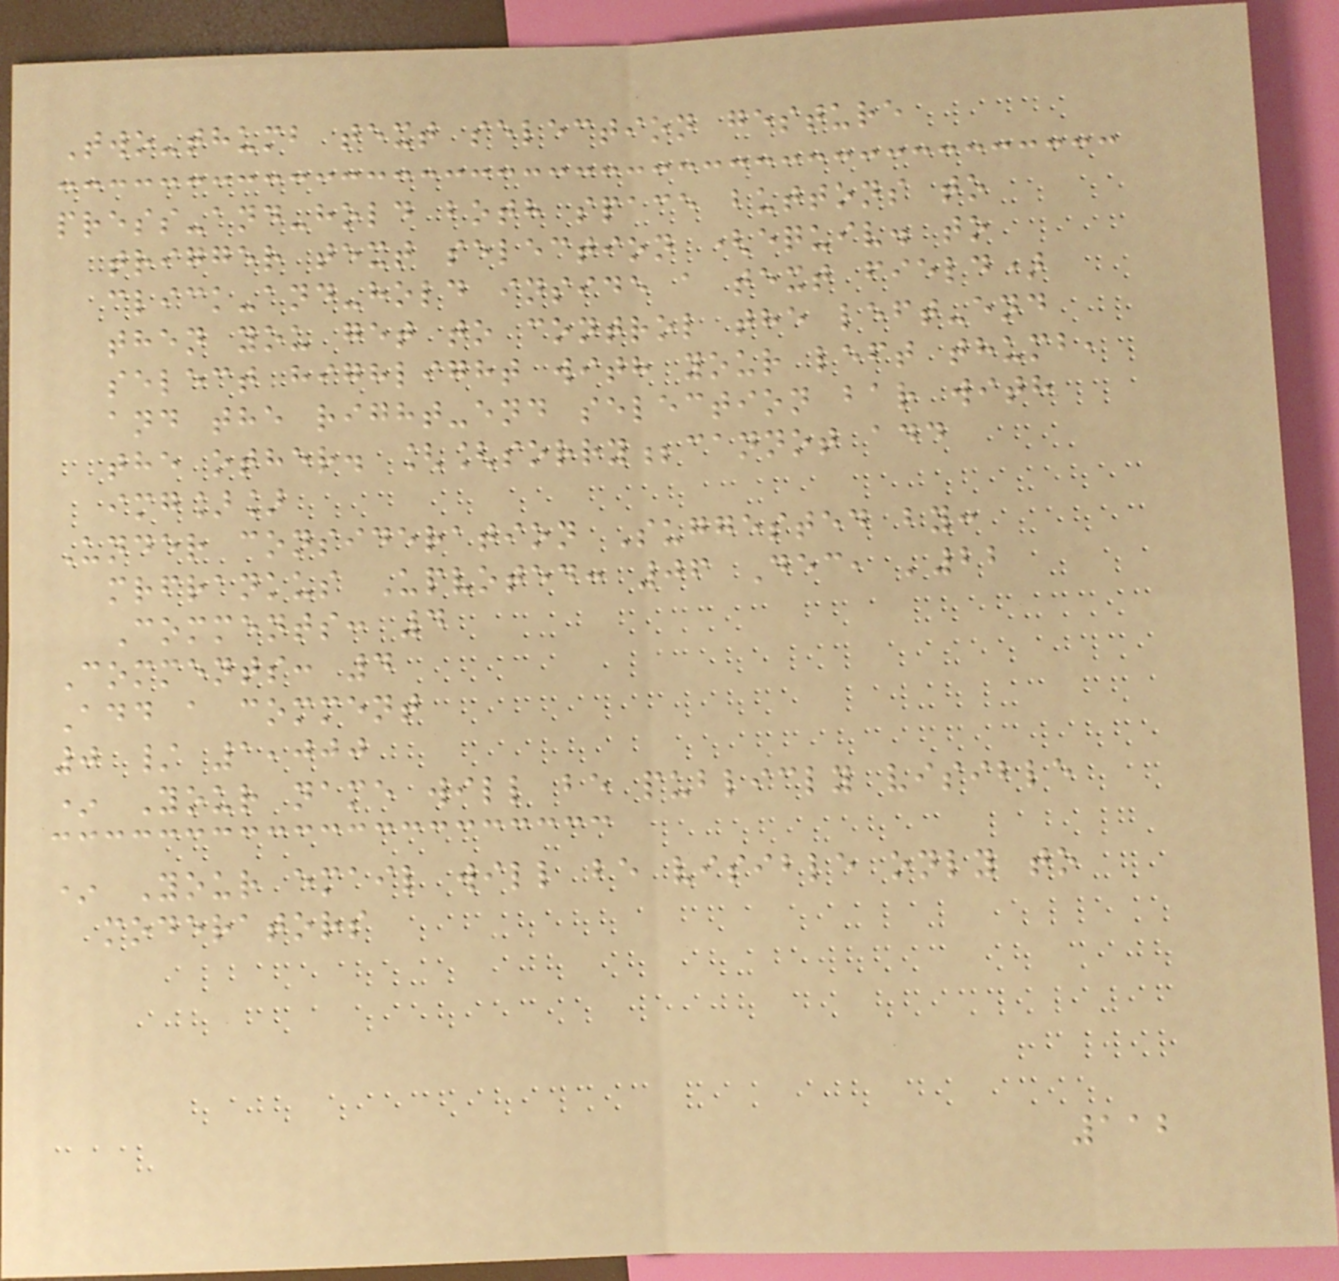Two-thumb text selection gesture
press-and-hold both space buttons to
trigger text selection (equiv. to
click-and-hold inside a text field)
then you get to control the left-end
select highlight with your left thumb,
and the right-end selection bar with
the other. [[sorry;cannot add
img]]
Under consideration Suggested by:
mrfrankus Upvoted: 06 Dec, '22
Comments: 4
Comments: 4
Add a comment
0 / 1,000
* Your name will be publicly visible
* Your email will be visible only to
moderators
112
